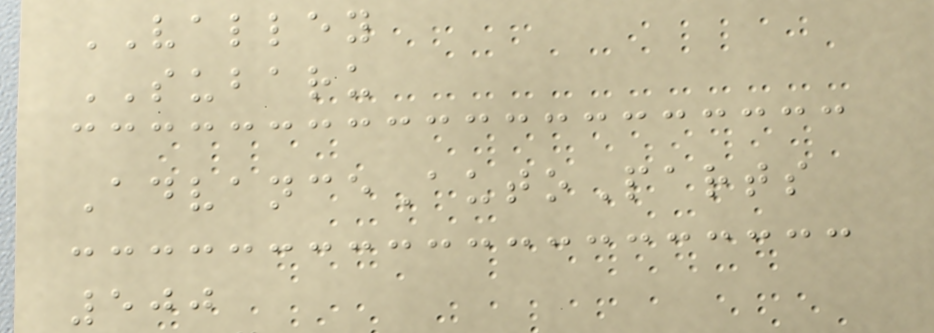VALLEY
SUBARU
AdvanceAutoParts
500
